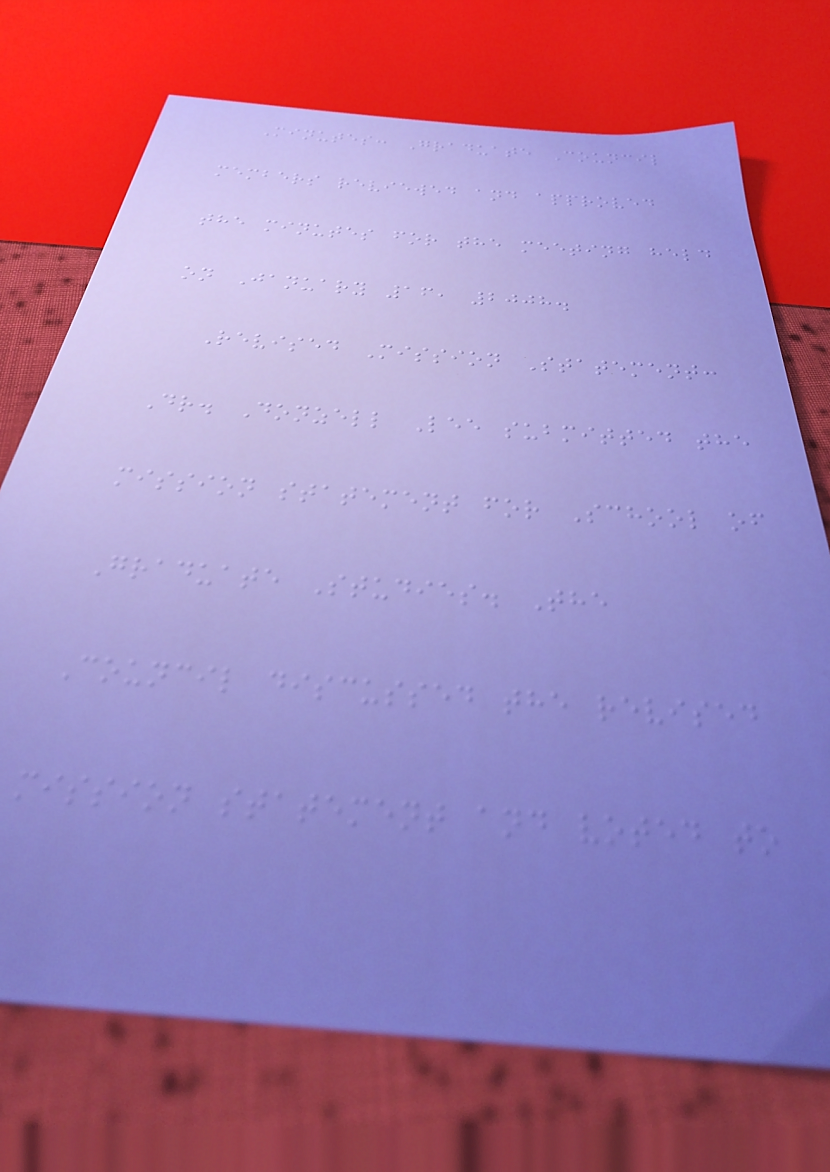Minutes: Graduate Council
members reviewed and approved
the minutes for the meeting held
on January 16, 2008.
Revised Mission Statement:
Dr. Donzell Lee submitted the
mission statement for School of
Graduate Studies. The
Council discussed the revised
mission statement and voted to
